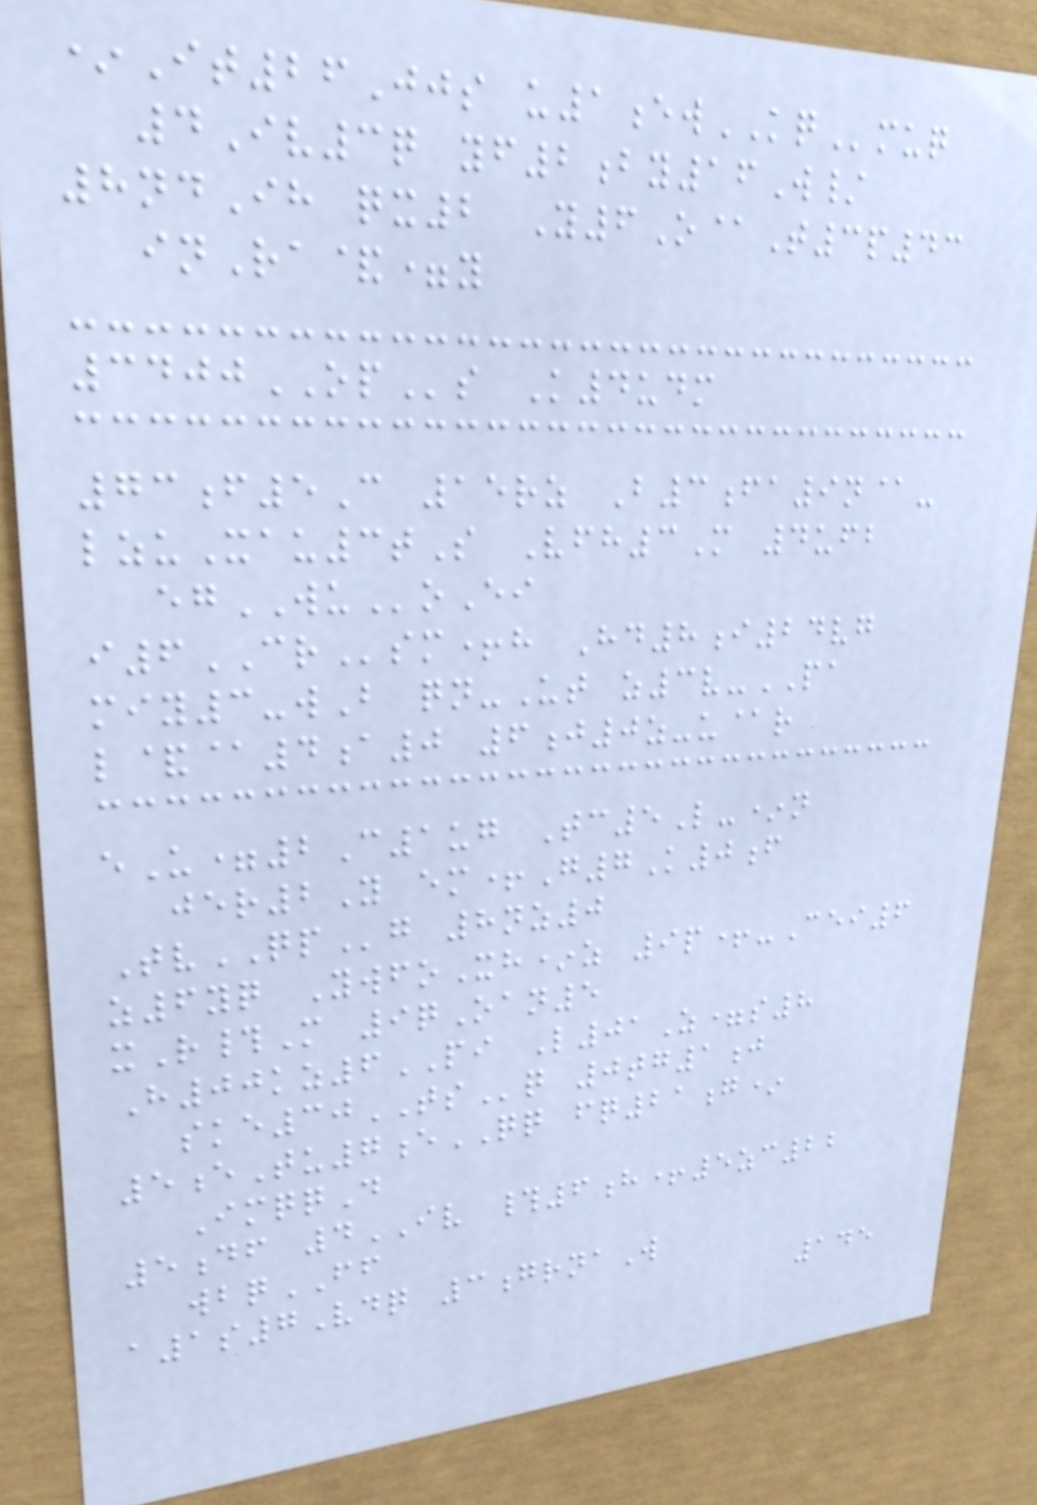*It26Jjs u1ewKQmuq
4Iv3q yf2by16W/
8ndIh qx2 Y6O@T3p43
inRa&=y
3400OPs K4udm
73f5C 15rz B3fa9n@-
lzuXau3tS Vfh3M 4ufb
egWUoEi
i6CRsm+h Hd8i24vg
miy3-wB qn-Ut z3v-PA
l&@4a0 6j0z-u@r
eU=2C1ug Tc5L-*n
jer2Y em+G7K0f
TvQPg 8nz0
z6yq YwfoXh*z 9p+-Cei6
xR#M 9qOan5
H00kz6PI L01Z=s8
ske30TSq 0tg1j
5eTu7eQQ fq21g*
ImqqD
5df 4IV #6h+5zc22
wbqFF
a1s7Vdq 3grnaW
145
